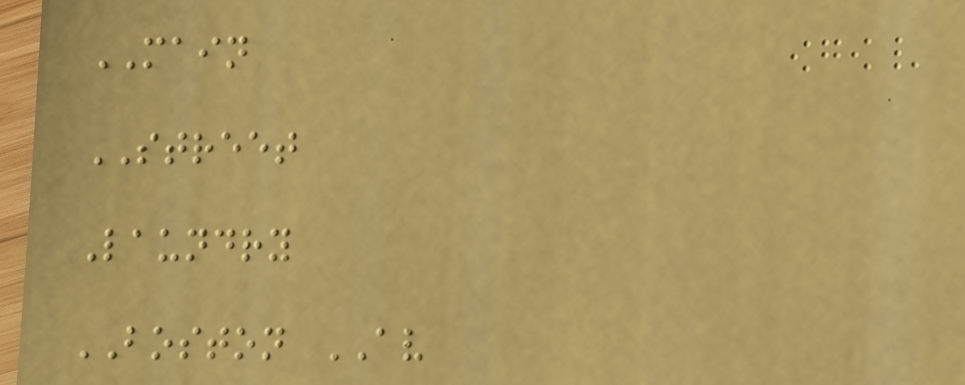MAIN
STREET
Laundry
BOSTON AV
